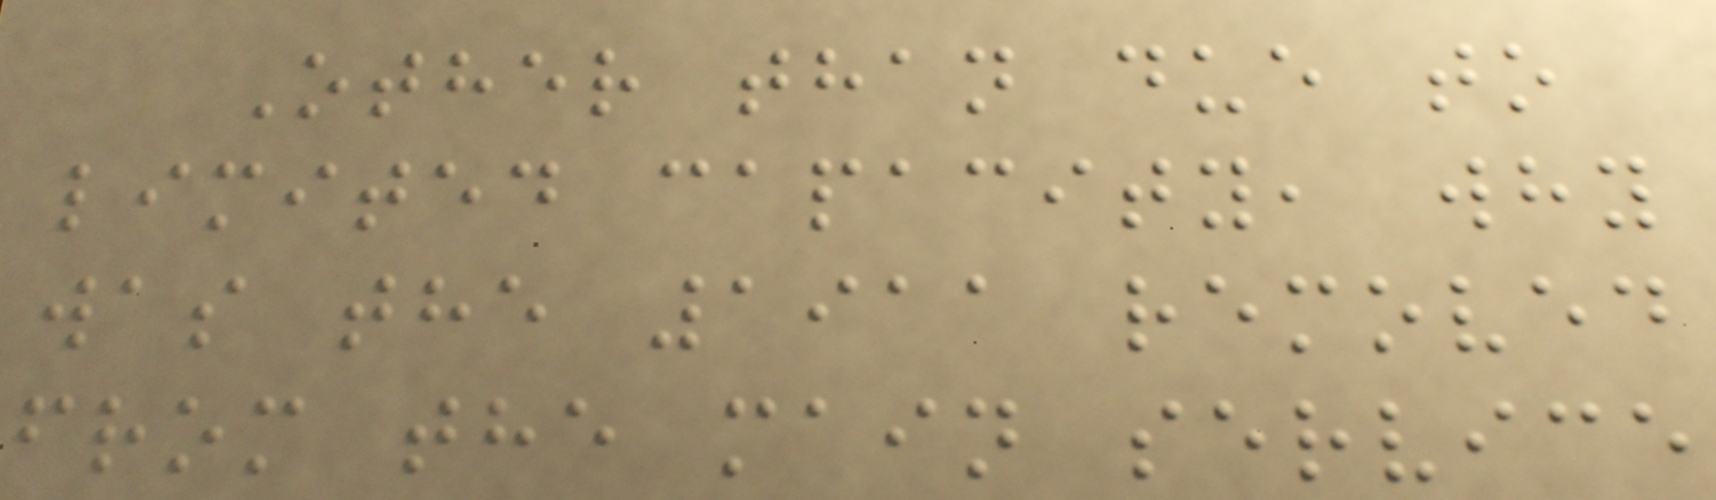Other than due to
limited capacity, why
was the 1911 removed
from the main service
